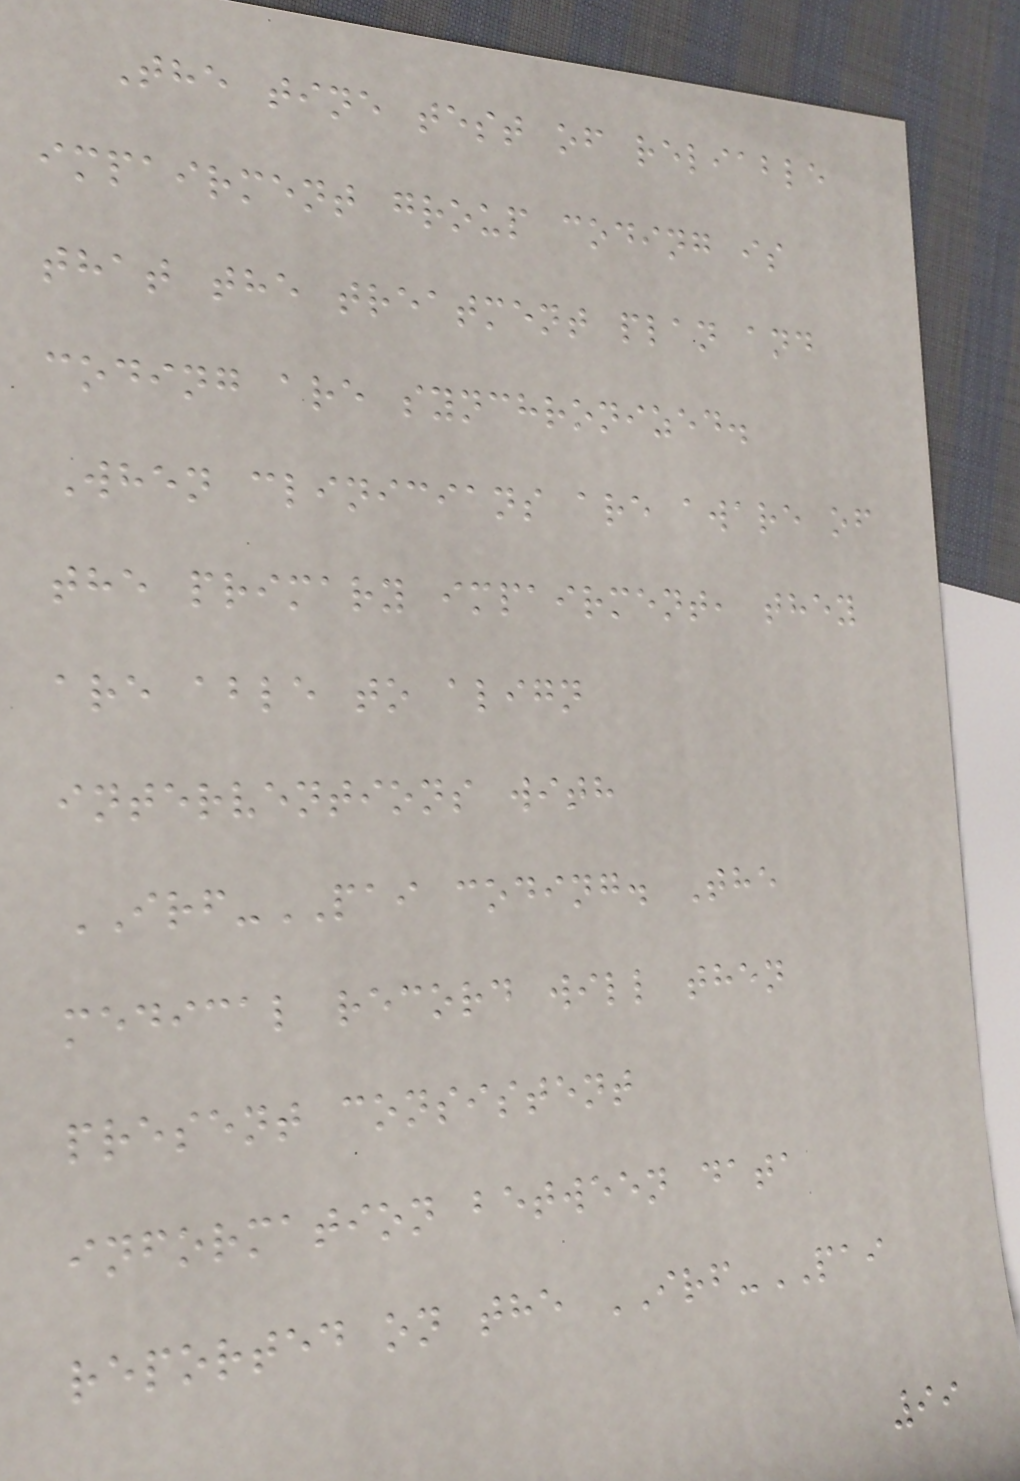The tine test of reliable
impairment group coding is
that the treatment plan and
coding are synchronized.
When clinicians are aware of
the primary impairment, they
are able to align
interventions with
IRF-PAI coding. The
medical record will then
present consistent
information between data
reported on the IRF-PAI
99
